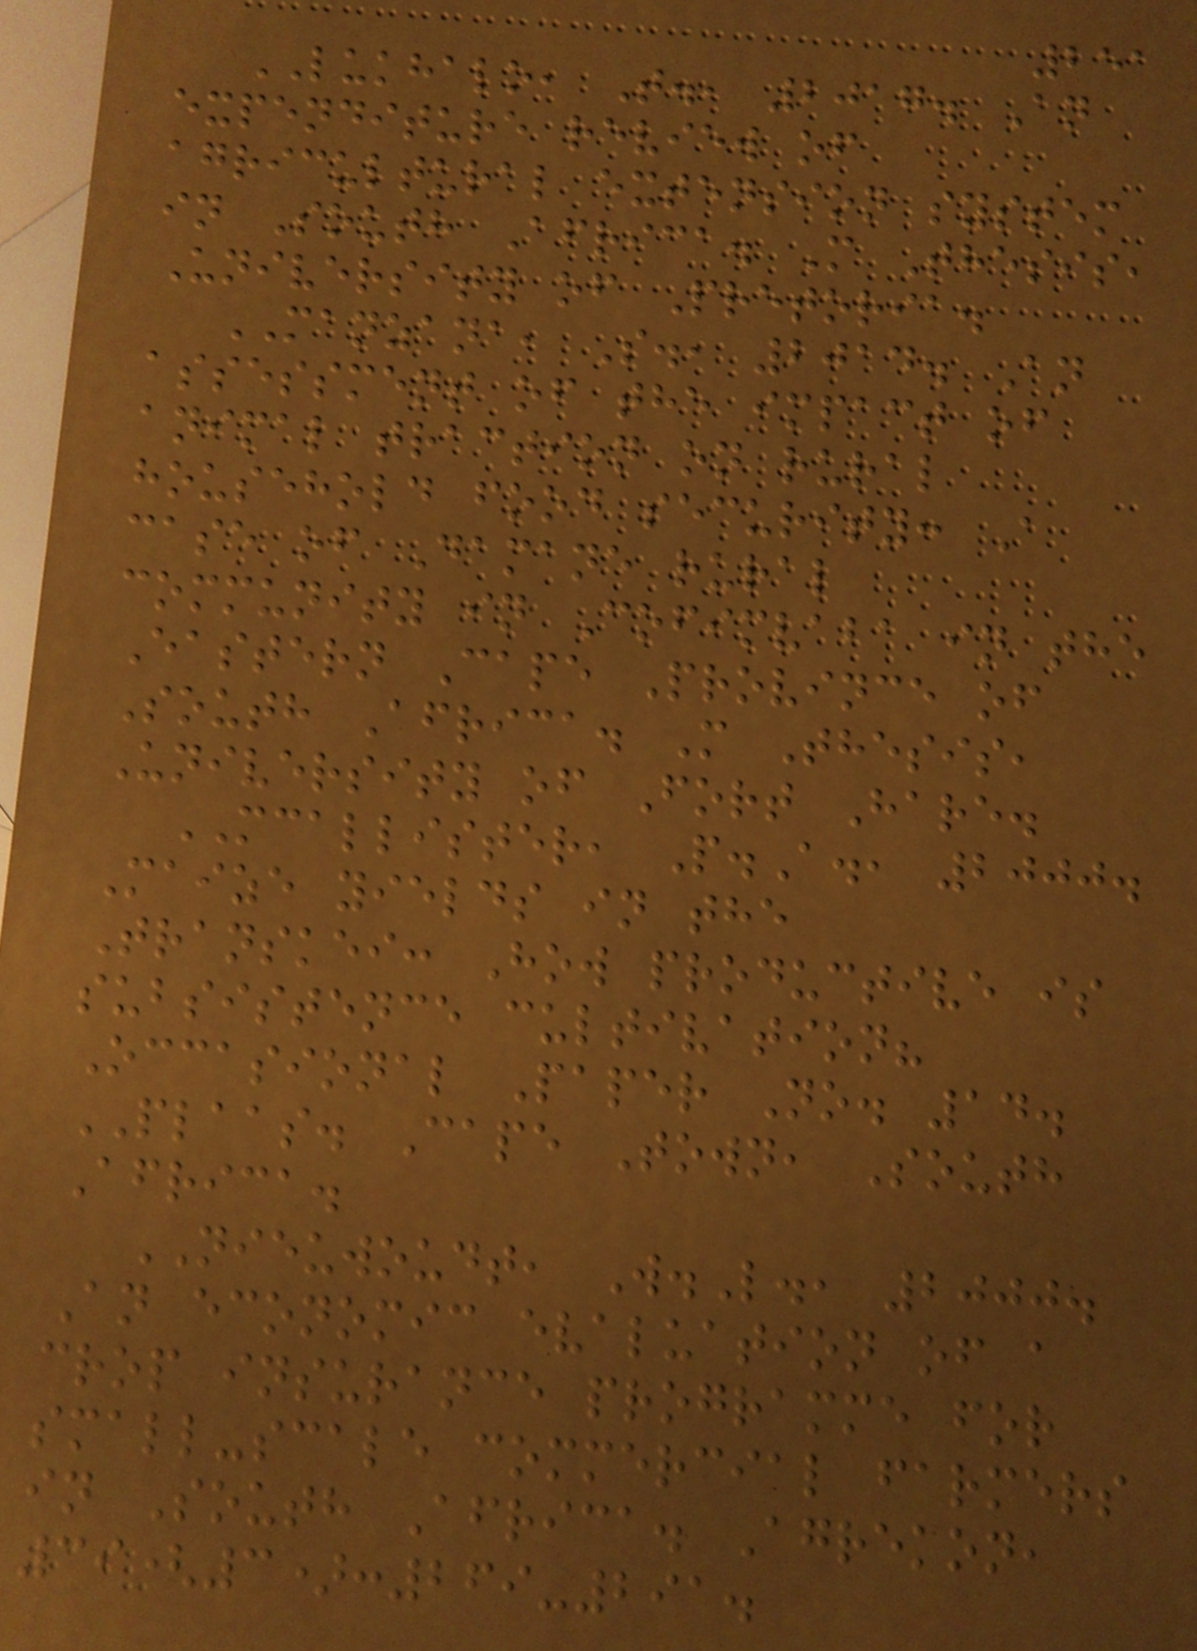251
LUKHALO, T., 2017. An
expenditure review of
agricultural extension system
in South Africa. M Thesis,
University of Pretoria.
MANZANA, S., 2014. An
assessment of the impact of
animal traction on rural
household food security: A
case of Damane rural
community in Cofimvaba in the
Eastern Cape Province of
South Africa. M Thesis,
University of Fort Hare.
MCALLISTER, P.A., 2000.
Maize yields in the
Transkei: How productive is
subsistence cultivation?
Occasional Paper No. 14.
PLAAS. Cape Town, South
Africa.
NIEUWOUDT, W.L., 2000.
An economic evaluation of a
crop insurance programme for
small-scale commercial farmers
in South Africa. Agrekon,
39(3):269-291.
